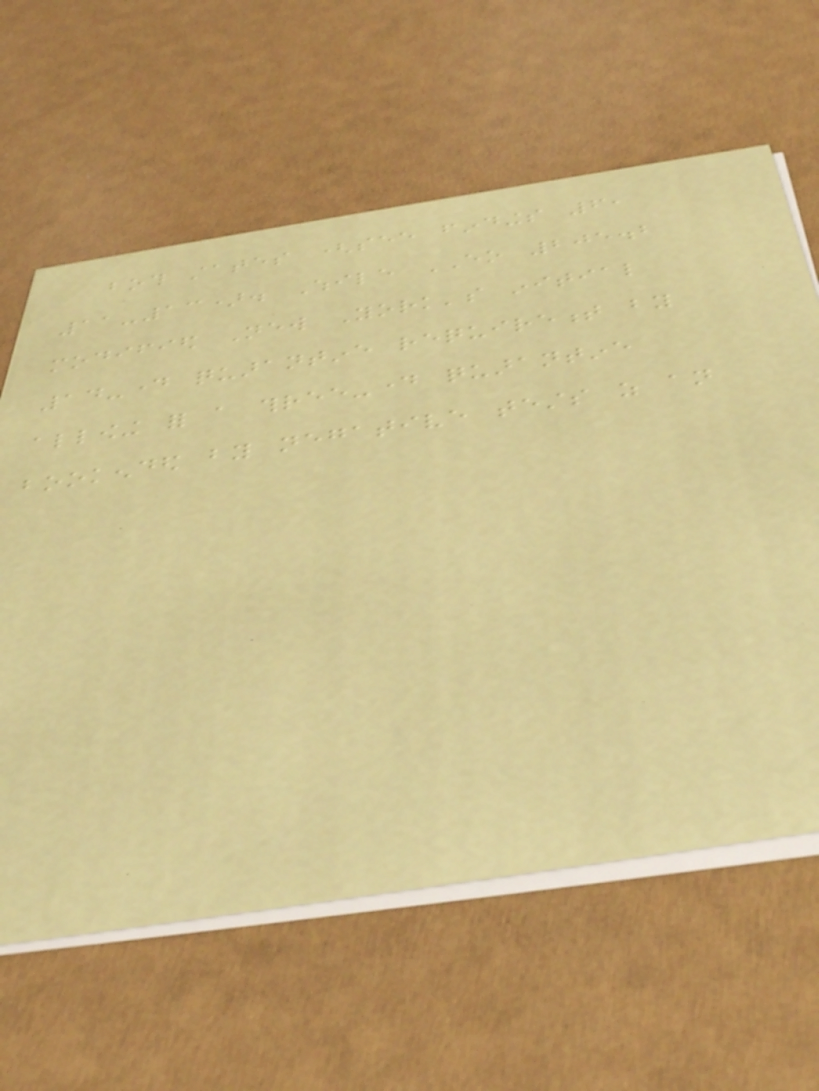both states (see findings 6,
11-13). While EO 205.2
modified New York's initial
14-day quarantine requirement by
allowing for a three-day quarantine
bookended by negative tests as an
